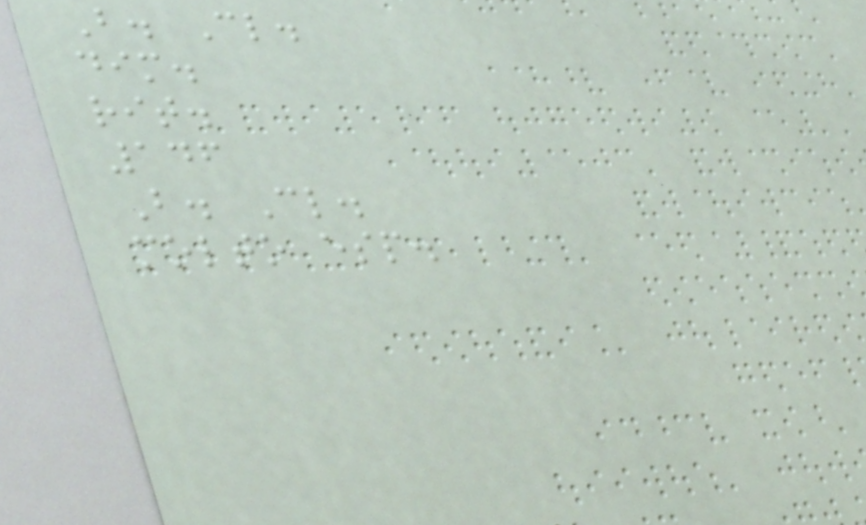B. Cl.
dim.
rit.
146
B. Cl.
molto esp.
